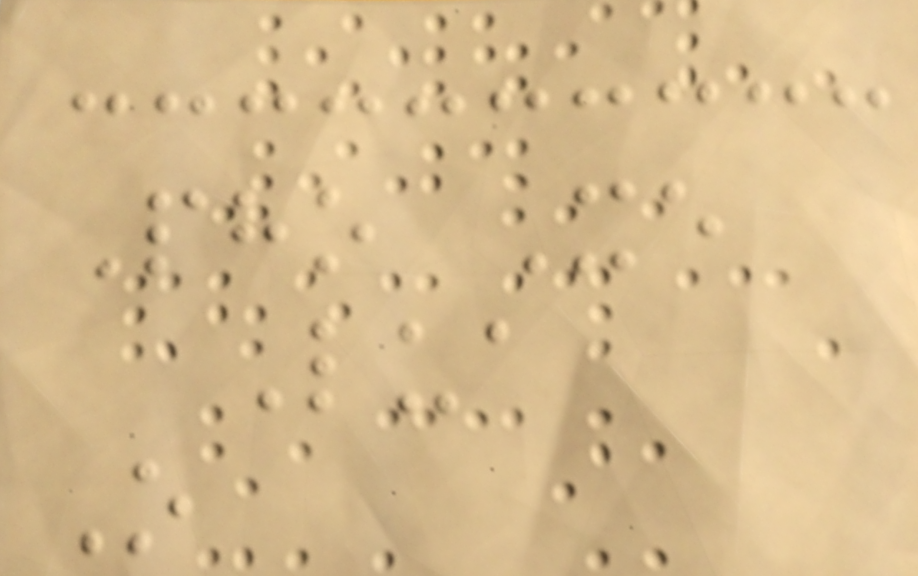Pho Xe
Lua
O
